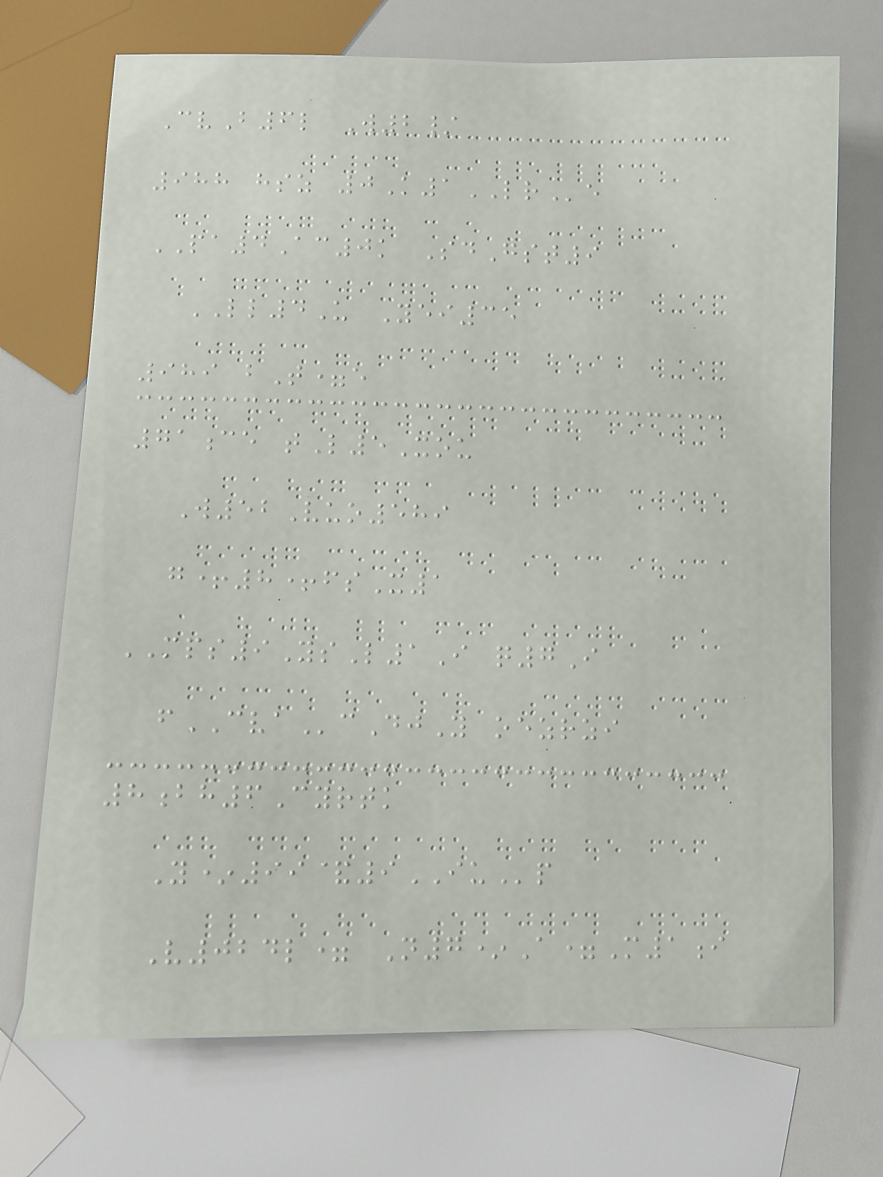CvB6l W2/
988 hsz 0K1LRe
PA4Ac0k SdGst9
LL4U Yei35
989 bT=e
71ce tL5Xou
W52Vuo589
g+8+fsX1
MPS9YsL1I q7I
fCVAcDjY oezrzi
8bh6Cyrtk
Y*99&9IUp
V024l= N7*A=M1i
